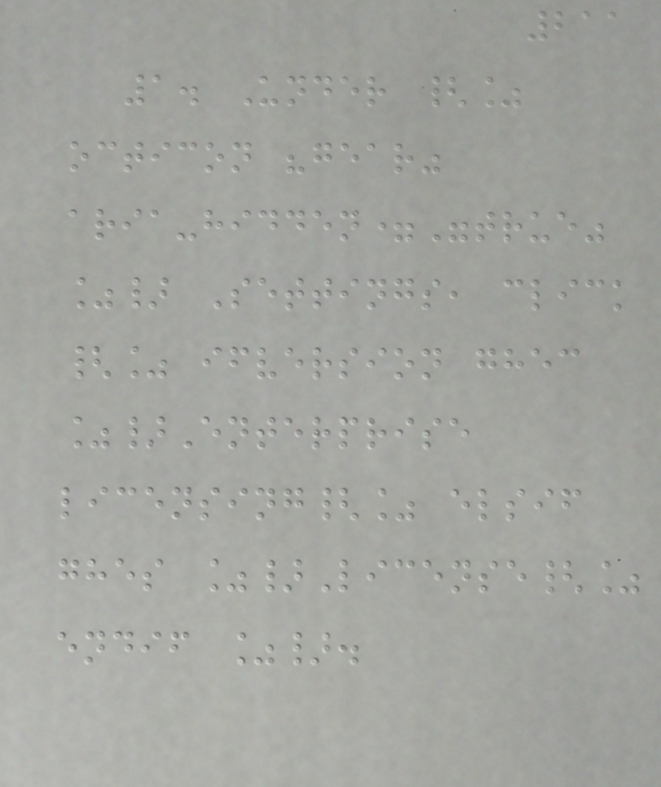211
1. Under {%
octicon "gear"
aria-hidden="true"
%} Settings, click
{% ifversion ghec
%}Enterprise
licensing{% elsif
ghes %}License{%
endif %}.
